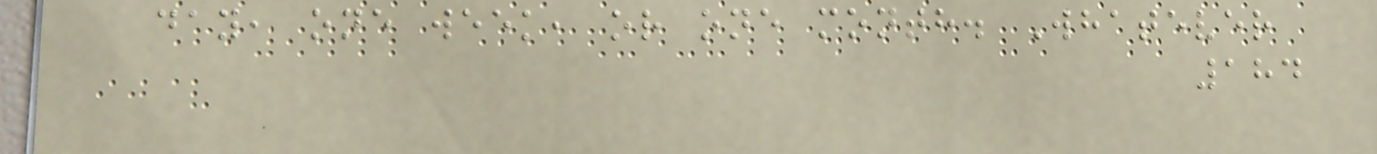day, one week, or one month. Whatever
184
